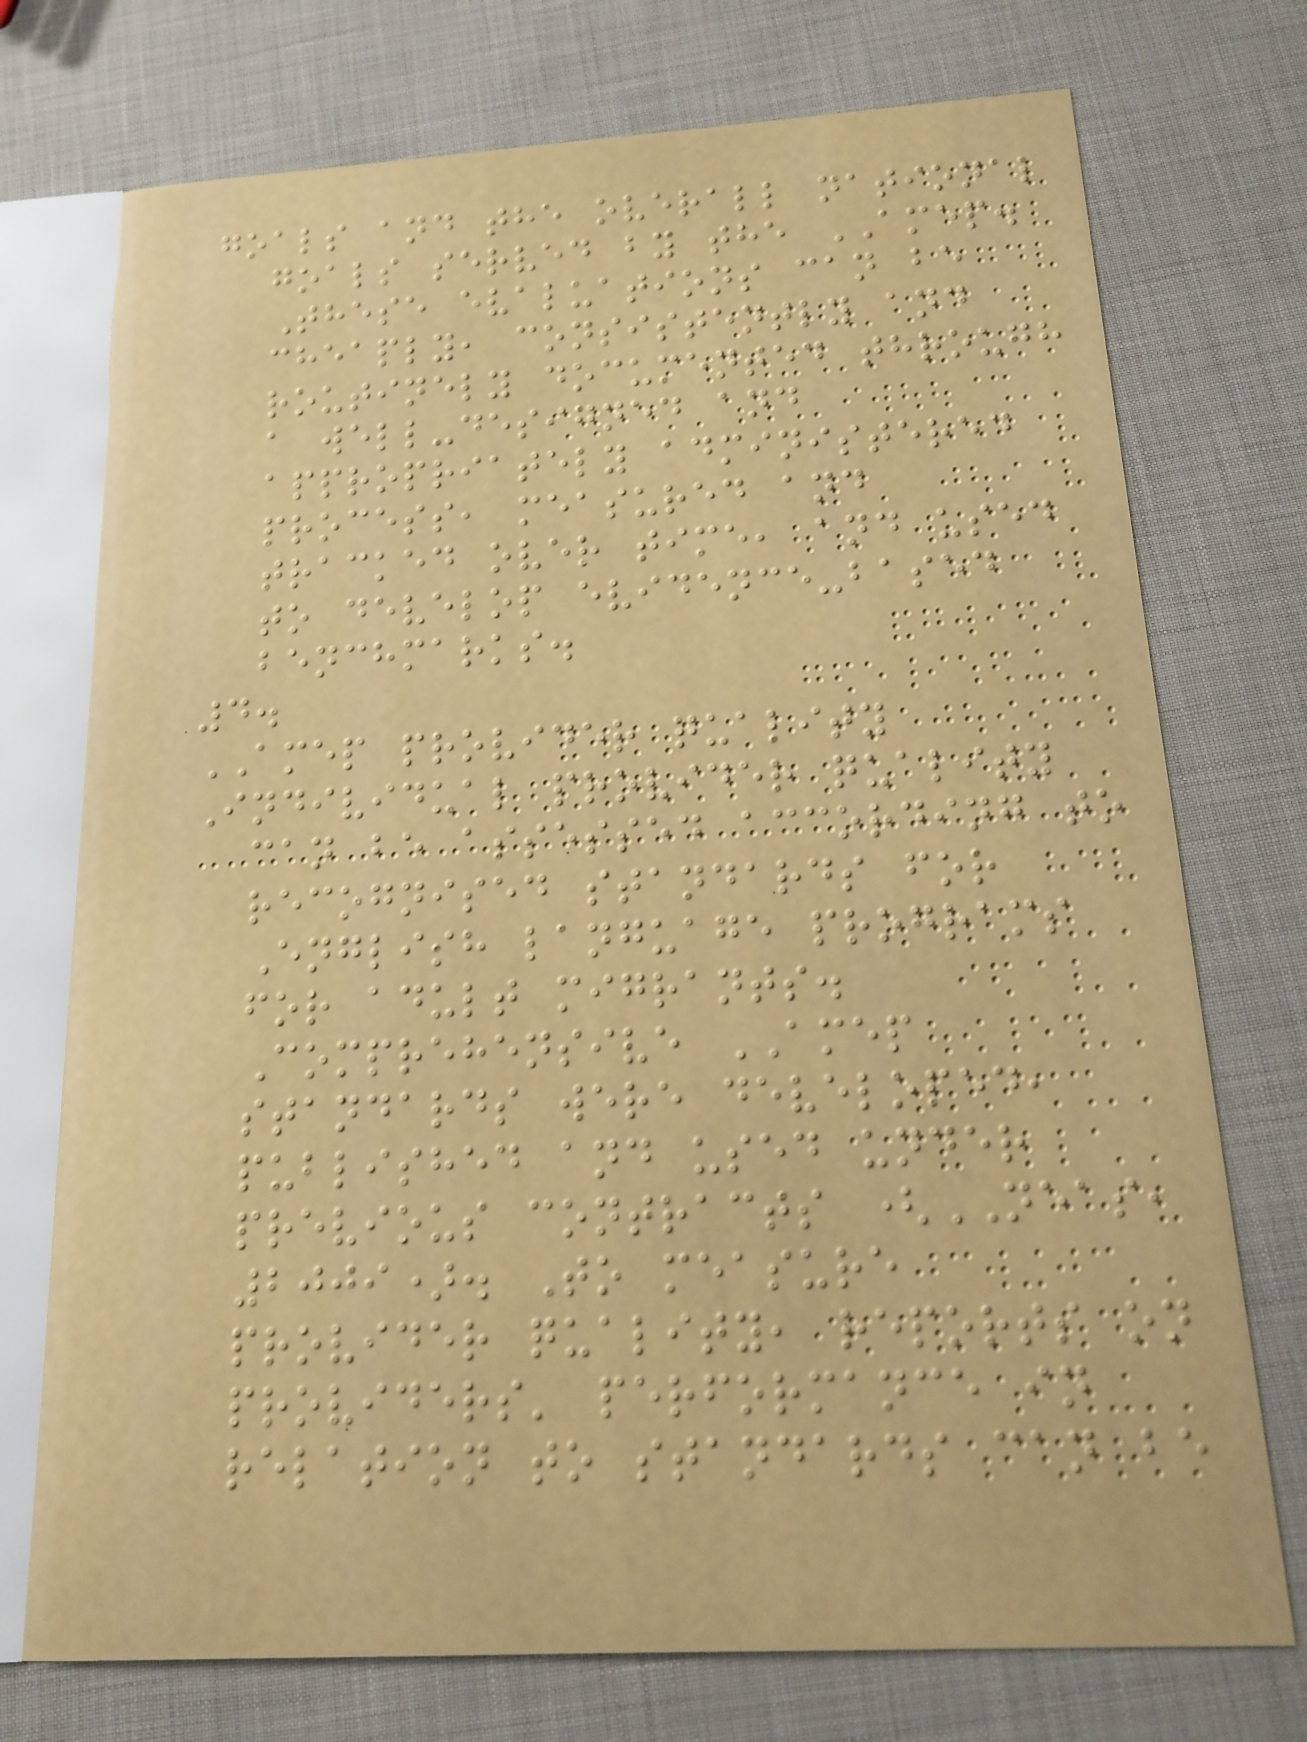goals and the overall national
goals served by the AMEP.
These evaluations can be
cheaply, consistently and
routinely documented through
a well-designed and
appropriately administered
process, measured and
tracked over time, and used
to develop evidence-based
benchmarks.
4.
AMEP provider quality
Individual provider quality
can be assessed according to
recognised standards for
English language programs
for adult migrants.
Comprehensive AMEP
standards were developed,
published and used under
previous contracts (NEAS,
2009). To measure
provider quality, reports on
providers' performance in
relation to standards can be
